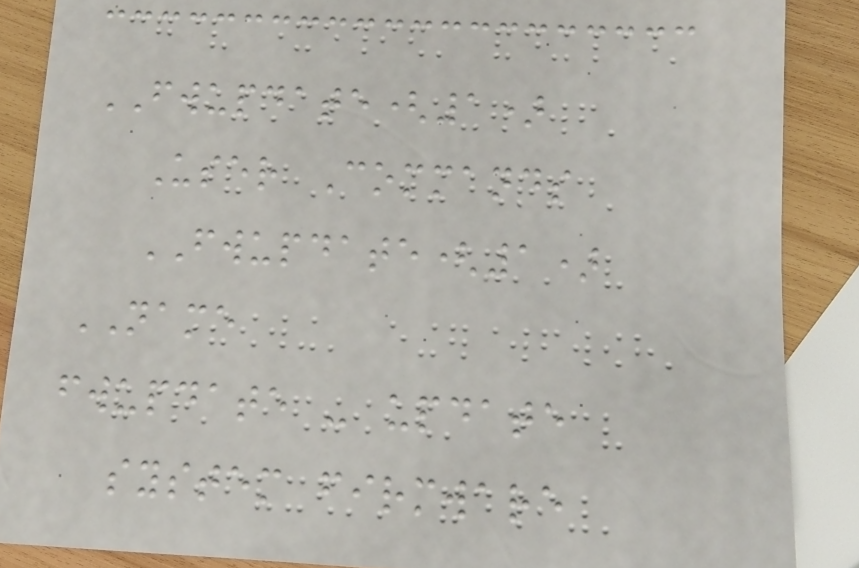FWUPDATE(1)
User Commands
FWUPDATE(1)
NAME
fwupdate - update
system firmware
